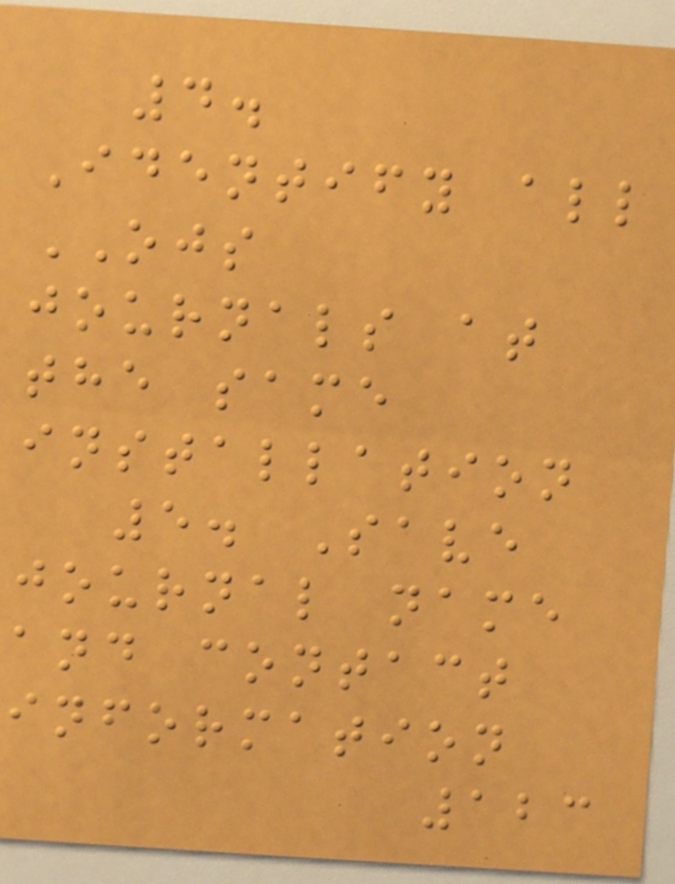4.
Identify all
OJS
journals at
the same
installation
5. Save
journal name
and contact
information
123
